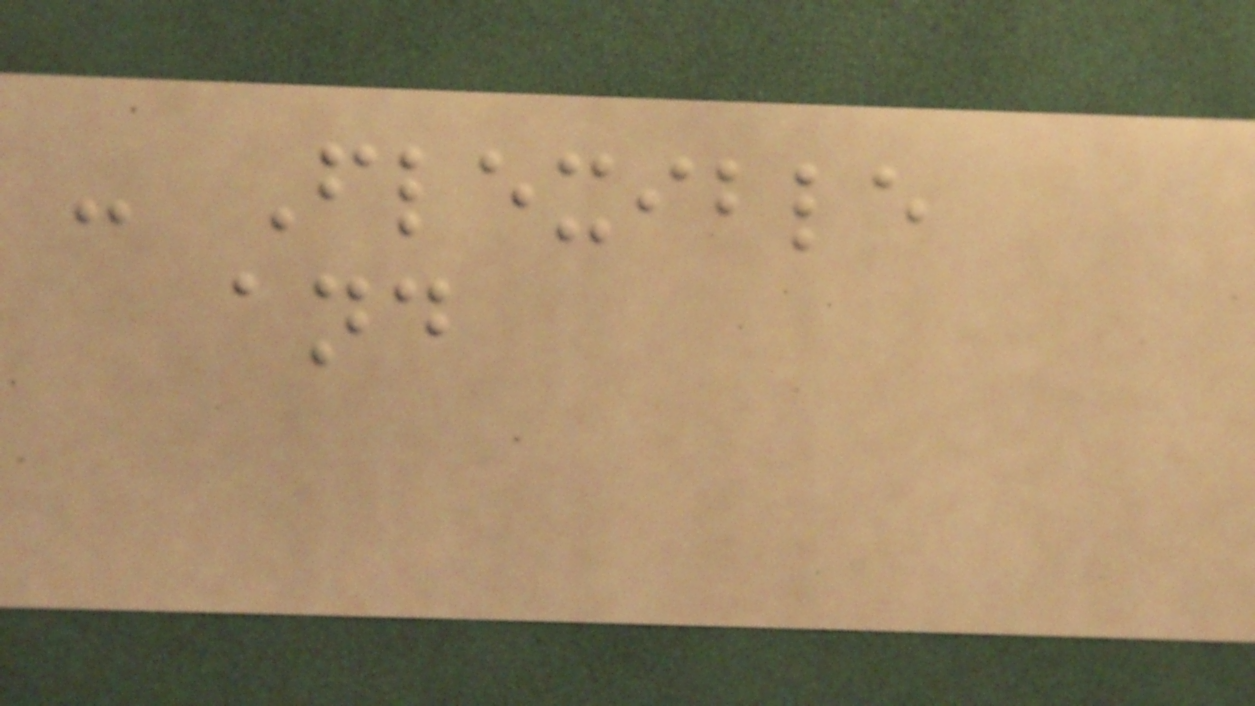- Flexible
and
